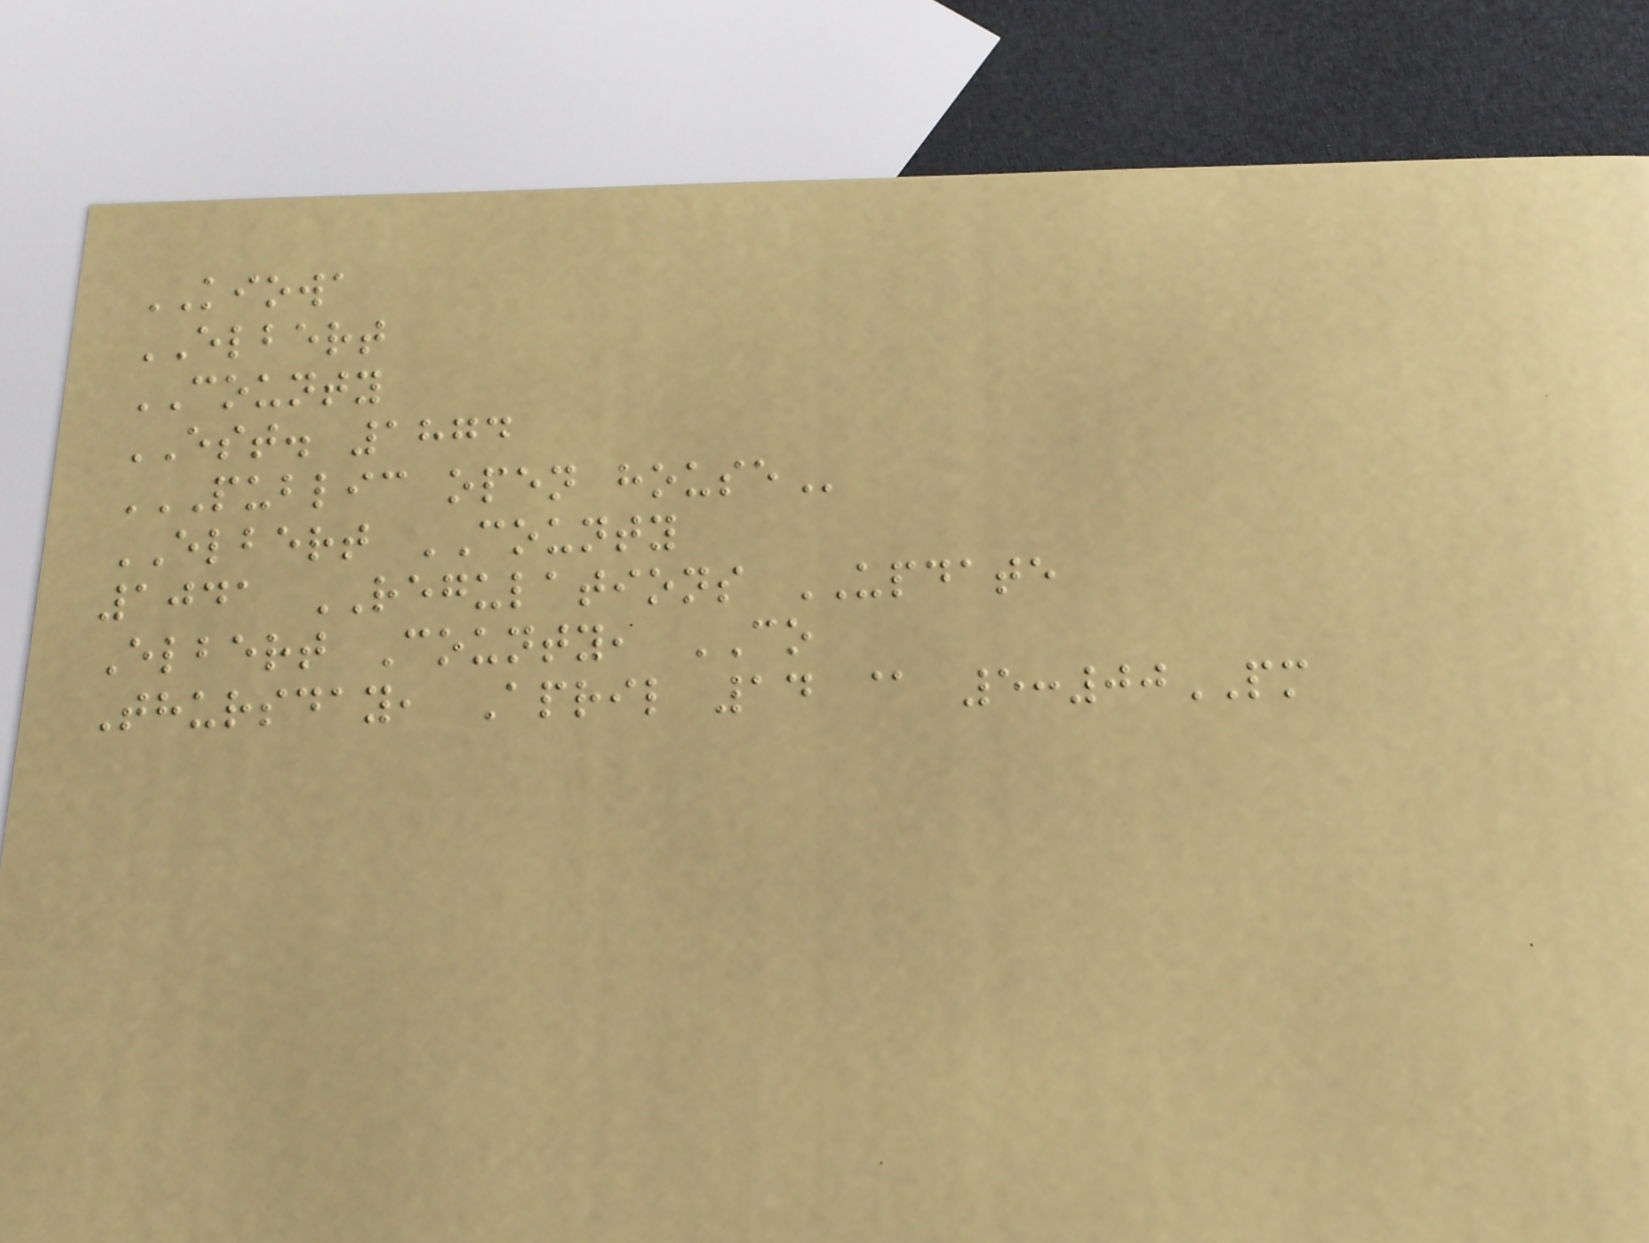KIOWA
ELBERT
COUNTY
EST. 1874
PUBLIC OPEN HOUSE
ELBERT COUNTY
1041 REGULATIONS UPDATE
Elbert County, CO
Thursday, April 14 @ 5:00PM
